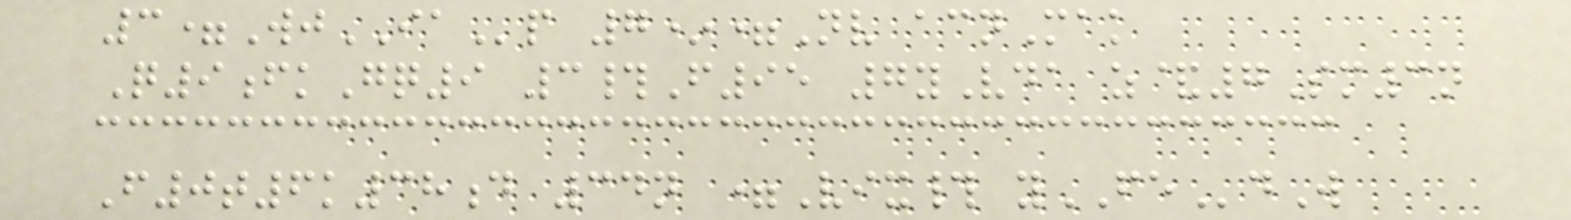3=WjIAp 7*=Nv acnMak
Q9fkGq9 3#F95 7yVda z&7Sm3n
F0t6k38d 34n =Vix# yFEdW
